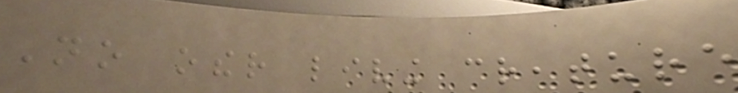No other living creature
